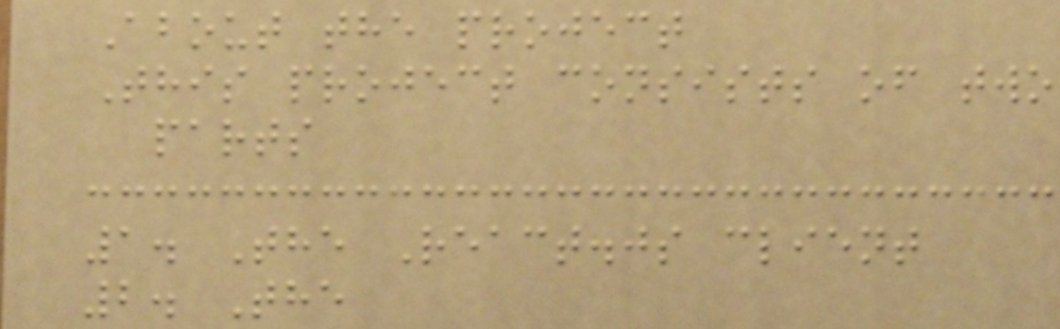About the project
This project consists of two
parts
1. The React.js client
2. The
